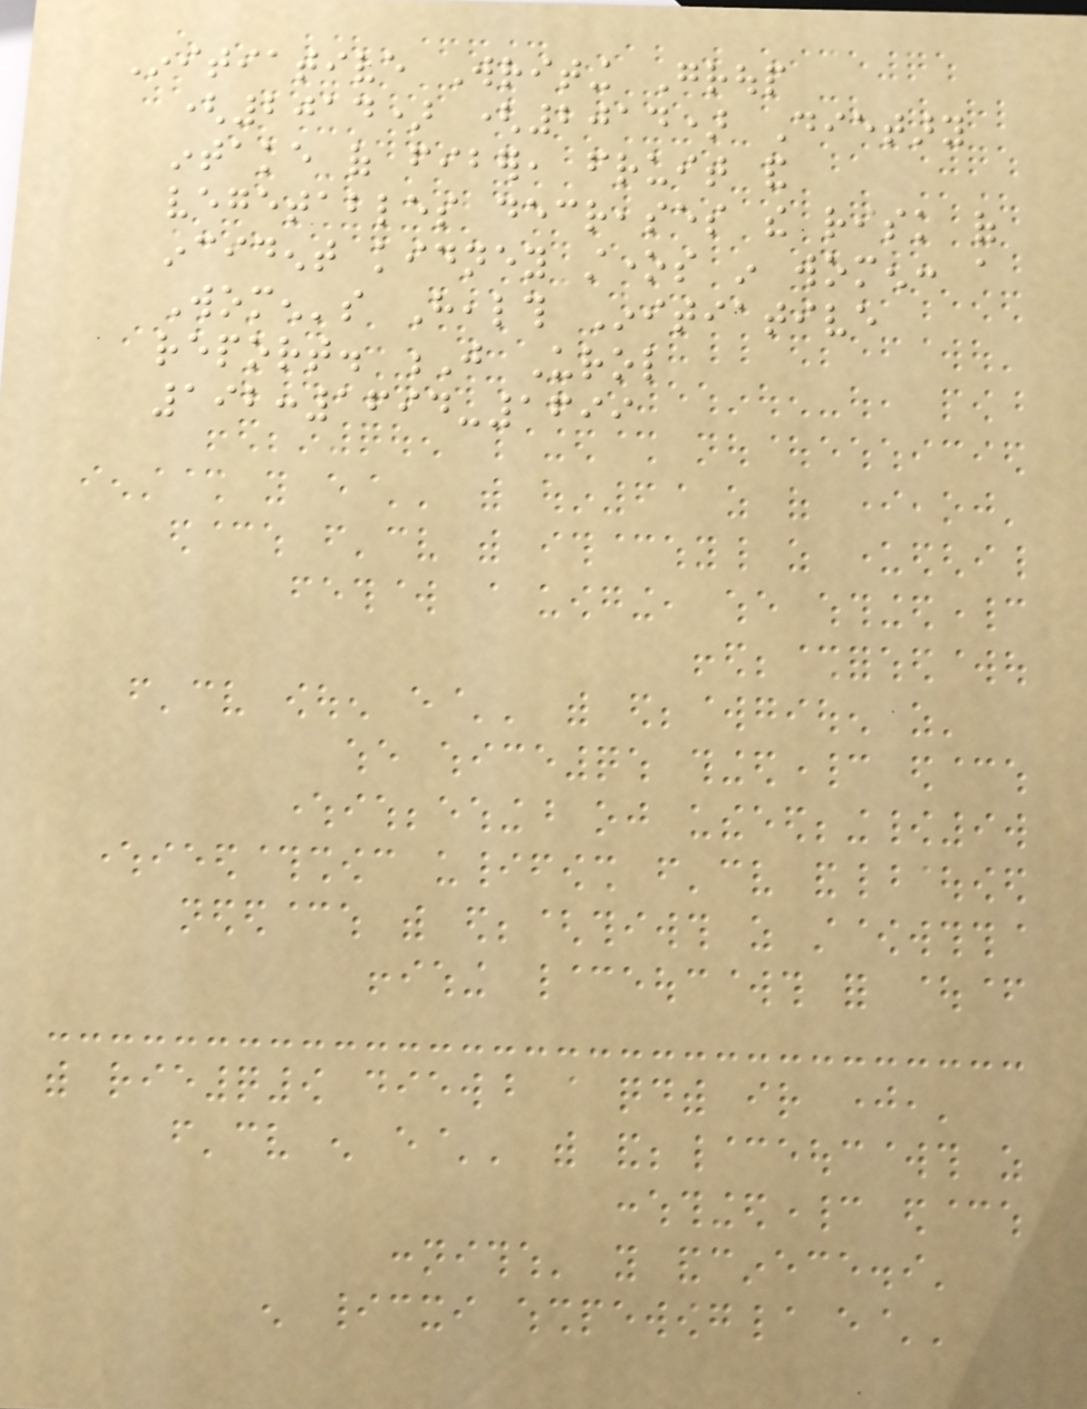Initiative Writing Group
(2014) (2014) Dietary
intake of fiber, fruit and
vegetables decreases the risk of
incident kidney stones in women: a
Women's Health Initiative
report. J Urol
192:1694-1699
